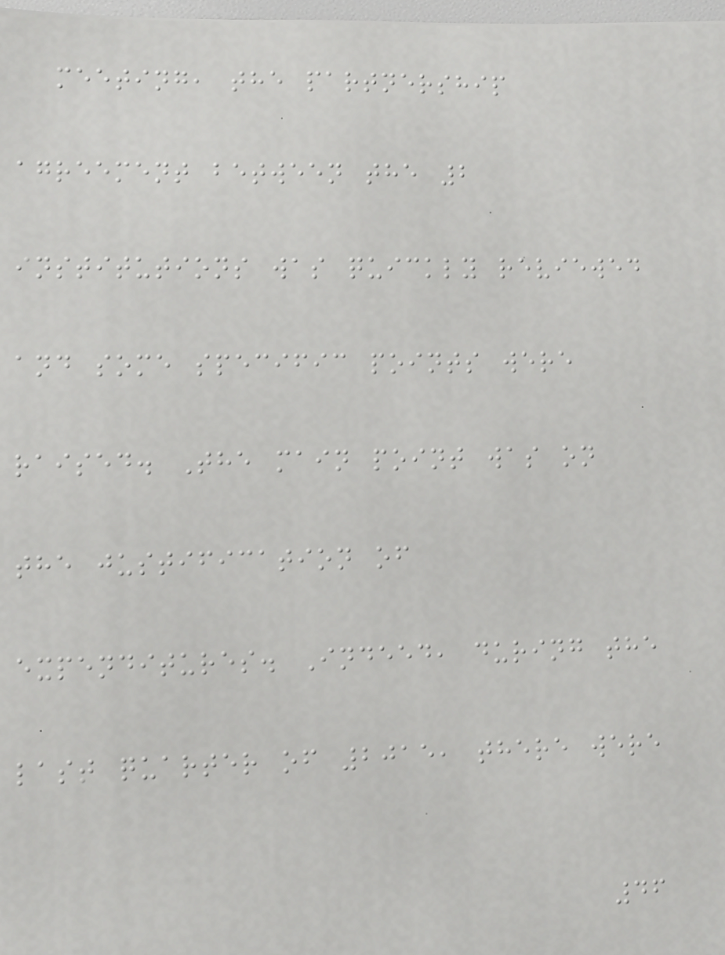meeting, the partnership
agreement between the 2
institutions was quickly reviewed
and some specific points were
raised. The main point was on
the justification of
expenditures. Indeed, during the
last quarter of 2015, there were
46
